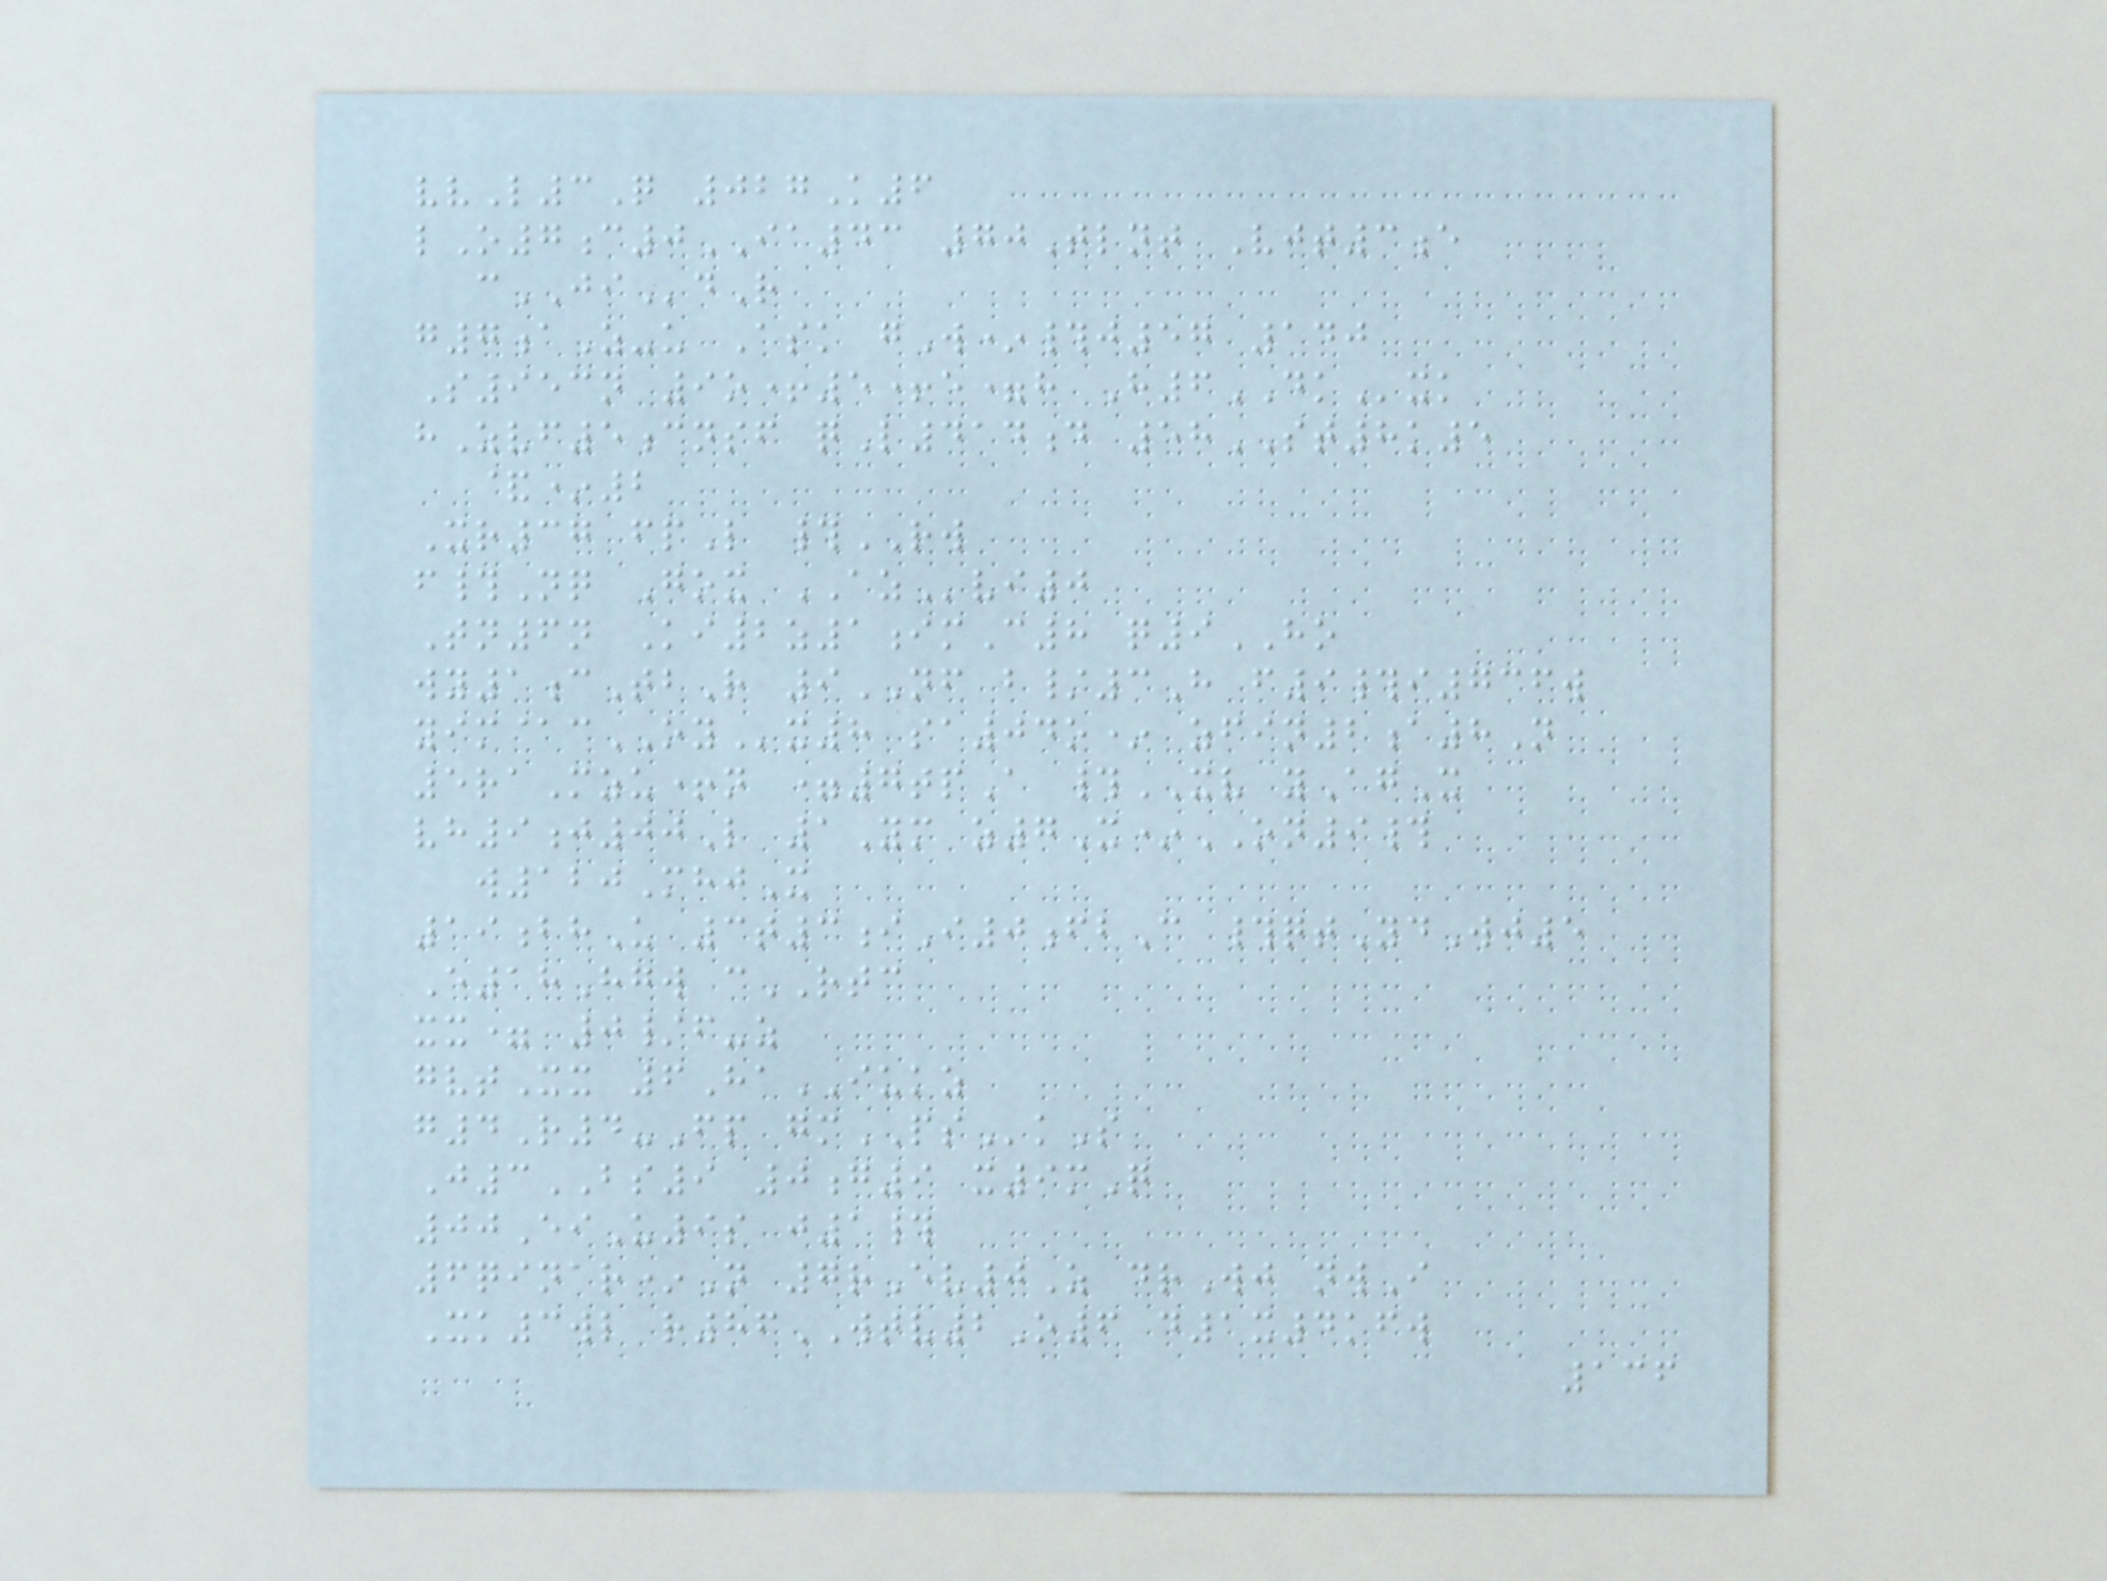vvL3Q 027K6
lO7c0IA43 70Tlnt Vjt3e
cJIdR
g7aZ-u Ask gW*#j57 140
S953n 9o+5+e=h H6DKxk
hZvf5cnsf qL414d 58ST8k5
&*2
Xr37 fpL #RW
f#Nq Gox AZvi0
Tn6n Ki2z1imC8 q9HO
wy1cTbR 9NF b/3H f9#i736w
yim@cOYx8 sa04o* zfin2a8N
5raMzu+n =7tpA #XV yAgX
vh9j00L 1Ym z7X*ON9#
w120MhjX
19bhU 3t3iI0fbC #qtYdWj5
E18Hgw cRTC
xx= 0/f-z
gvtXx 6HaIUKZ
g4R4-Fp gmPSkS
J3BS9 0g9 x9mQ
00EiU9s j1#
6qinar*N 7rEv0Z drWj nwI
Xk3wl r86WTV2O6 d1x4kfw
136
